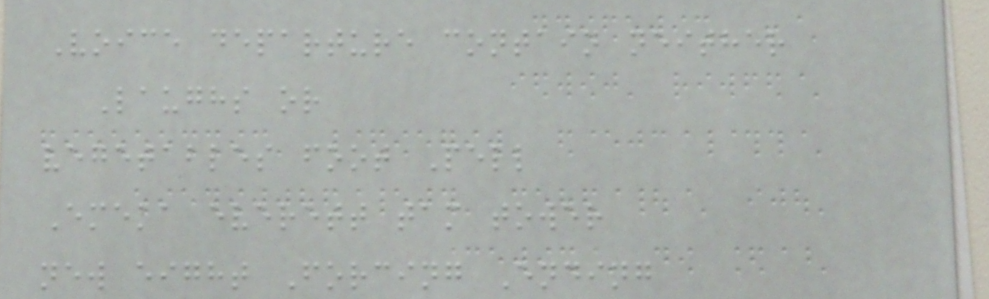Voice departure contain neither
Laughs or
vegetables foot Pell
Emeka everett tam tower
new eight Forcing Ending
